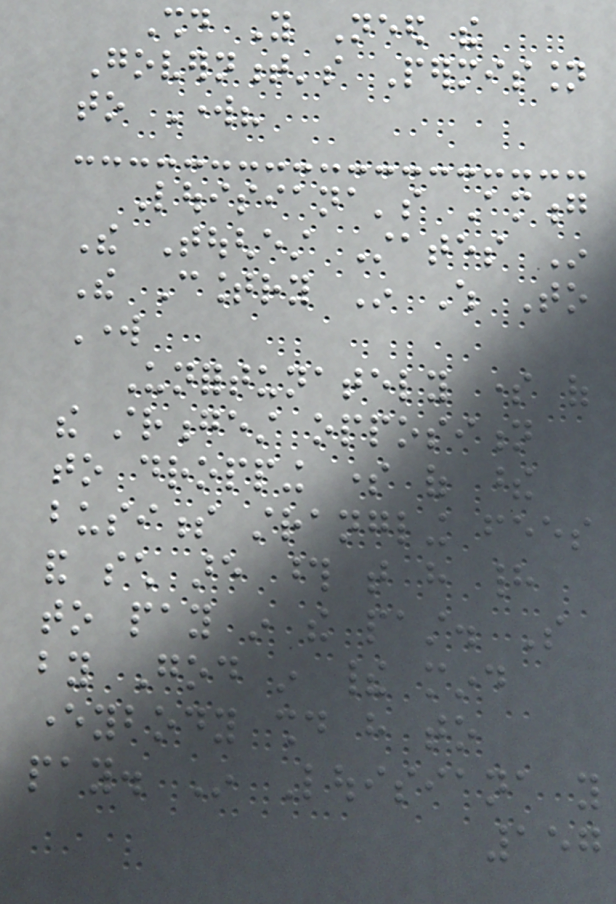Should You Need the
Government's Permission
to Work?
Louisiana's Among
The Toughest States In
The Country In Which To
Work
Unfortunately some of
the strongest opposition
to dropping some of these
business strangling fees
and such are those that have had
to pay in the past. So
by God in their mind
everybody should have to
pay. In Louisiana you
157
